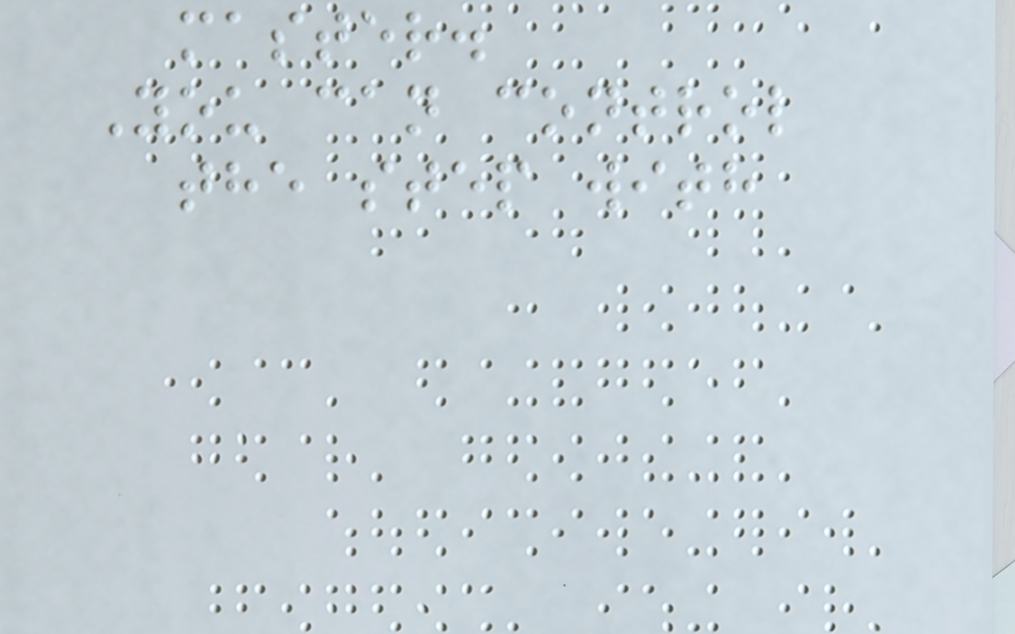master.
You can control
the step with
